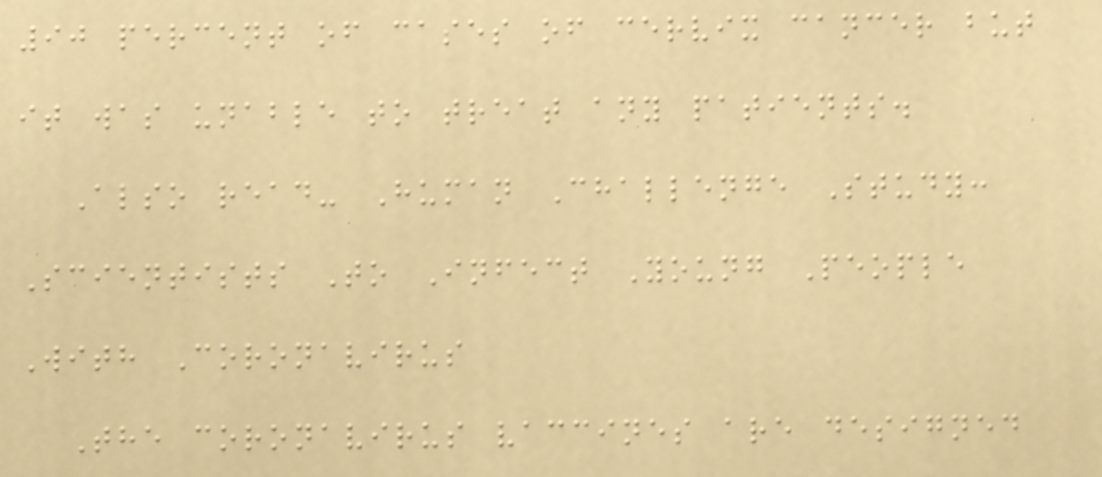90 percent of cases of cervix cancer but
it was unable to treat any patients.
Also read- Human Challenge Study:
Scientists To Infect Young People
With Coronavirus
The coronavirus vaccines are designed
